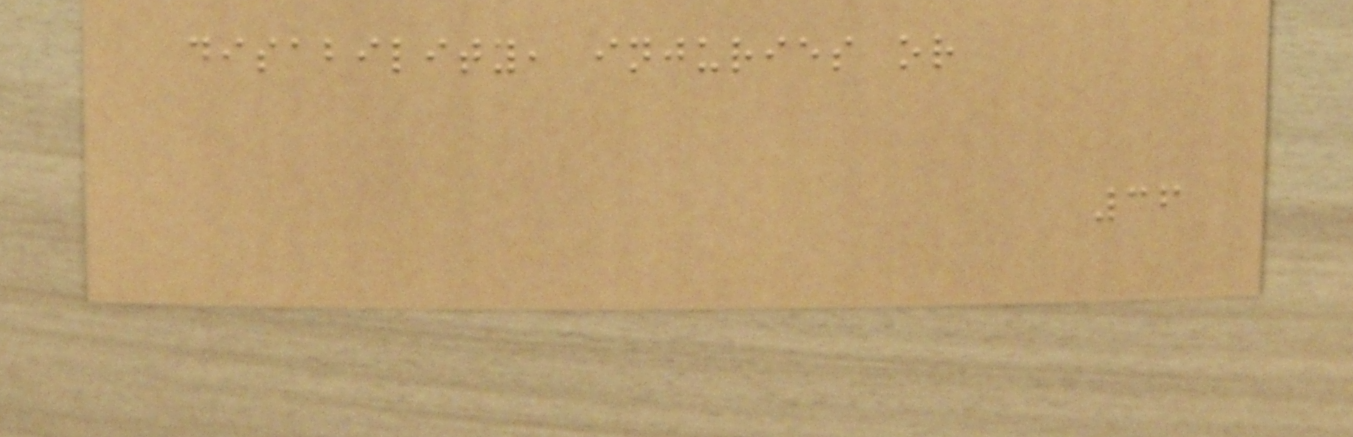disability, injuries or
36
